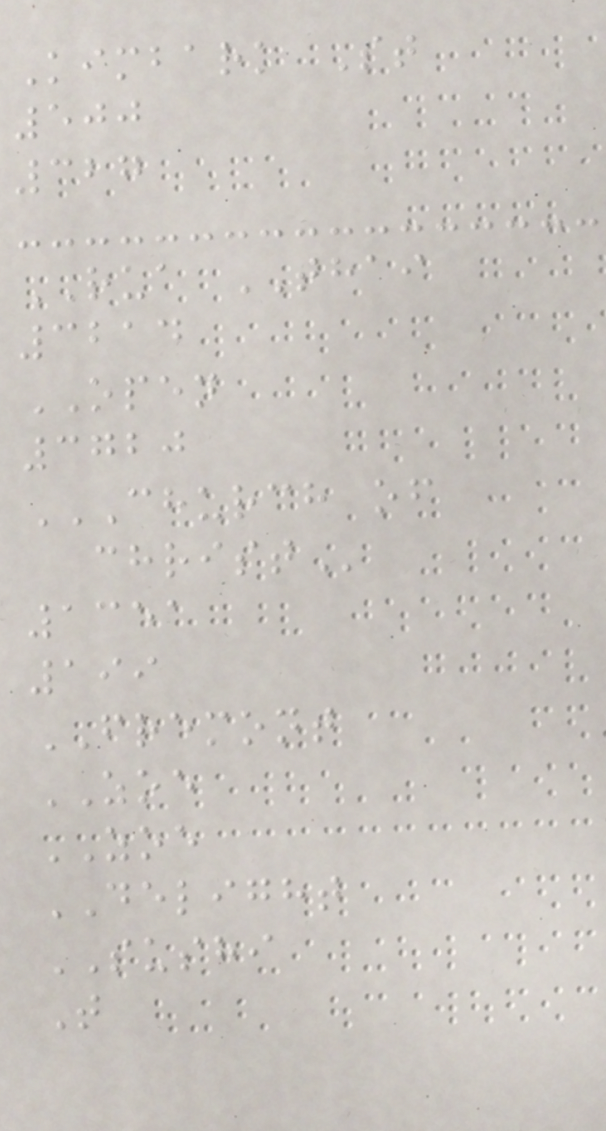Kimbark St
500
327
RUA THAI
3214
OPEN
3720
CHURCH OF
CHRIST
1351
199
FREMONT
ZOE
ZOE
DELIGHT
SUSHI
T
